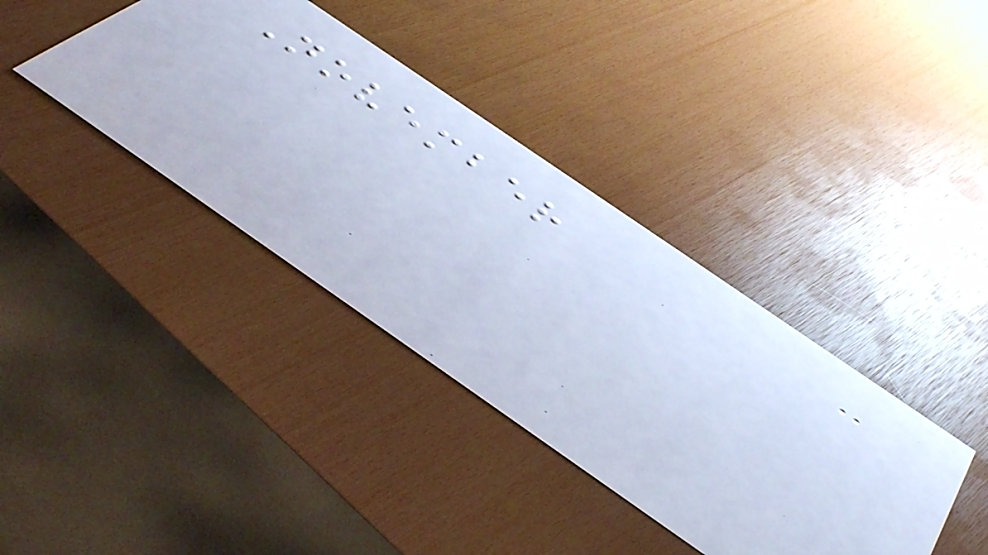November
